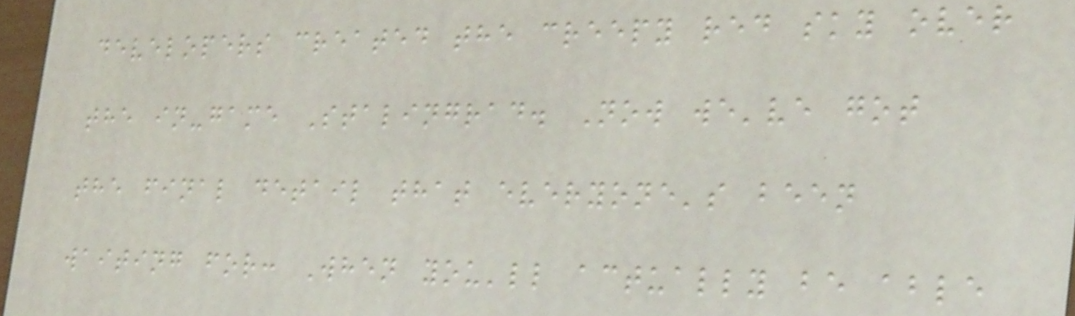developers created the creepy red sky over
the in-game Stalingrad. Now we've got
the final detail that everyone's been
waiting for: When you'll actually be able
